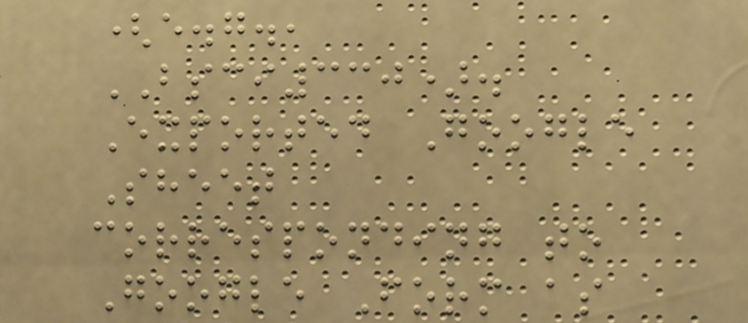(e.g.,
BSCI330).
Exported Google
Sheet
corresponding to
Google Form as
